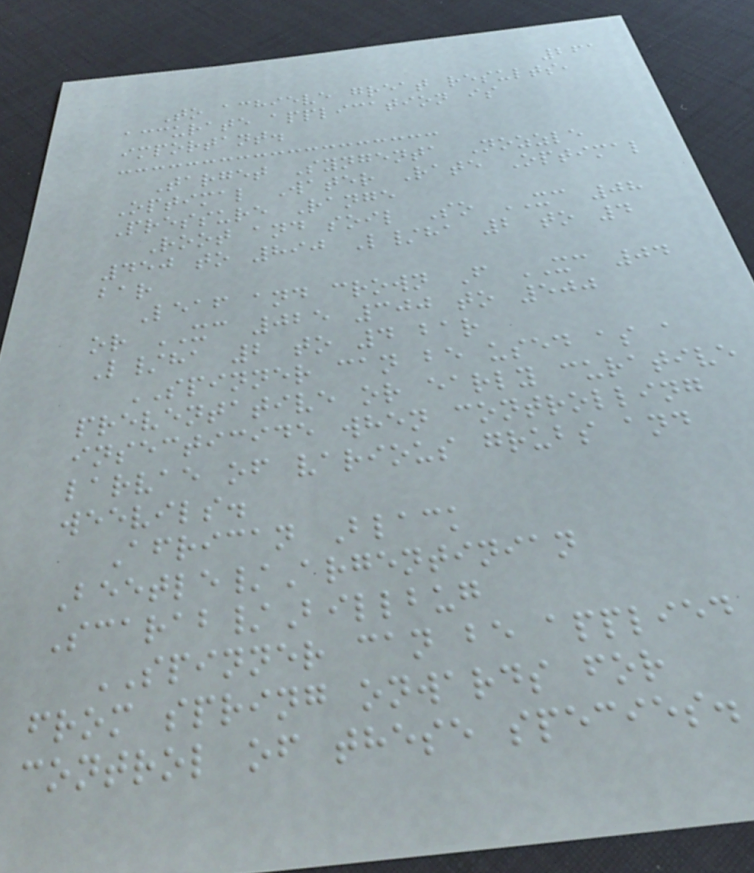261
To achieve great results,
accurate application is
important.
Target Syngenta Nozzle
Optimal Water Rate Optimal
Pressure Range
Root and soil So XC 08
450 to 890 L/ha 2 to 4
bar
Leaf and crown F XC 04
or XC 025 300 to 500
L/ha 2 to 4 bar
SPINNER can be used as a
preventative or early curative
insecticide when controlling
larvae of various grubs and
weevils.
African Black
Beetle/Argentinian
Scarab/Billbug
SPINNER can be applied
from spring onwards for
control of these species.
